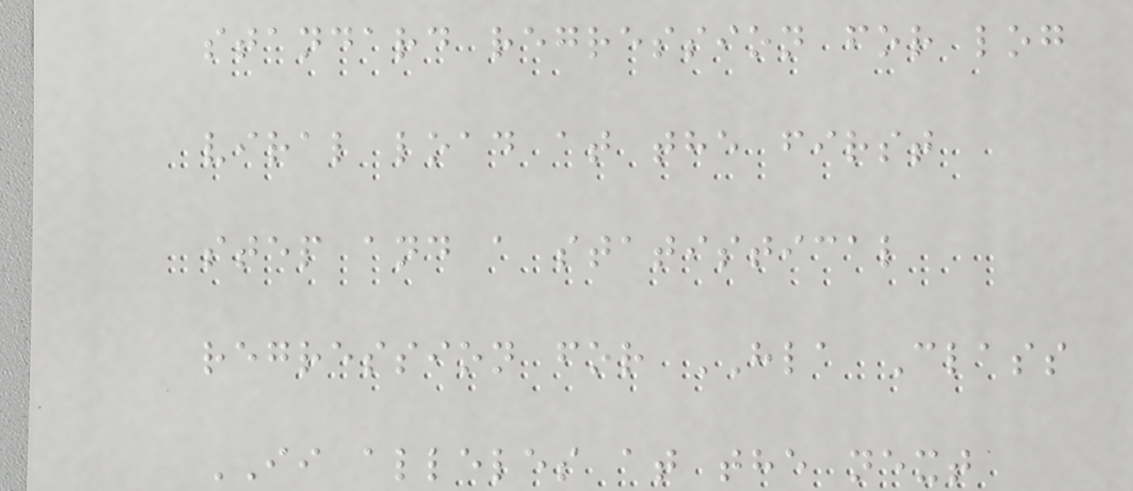standard regression for log
viral load at the first
step and a statistical
regression for HLA Class
II alleles at the next
